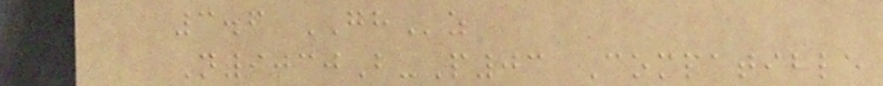3.6 GHz
N9030B-P03 Compatible
